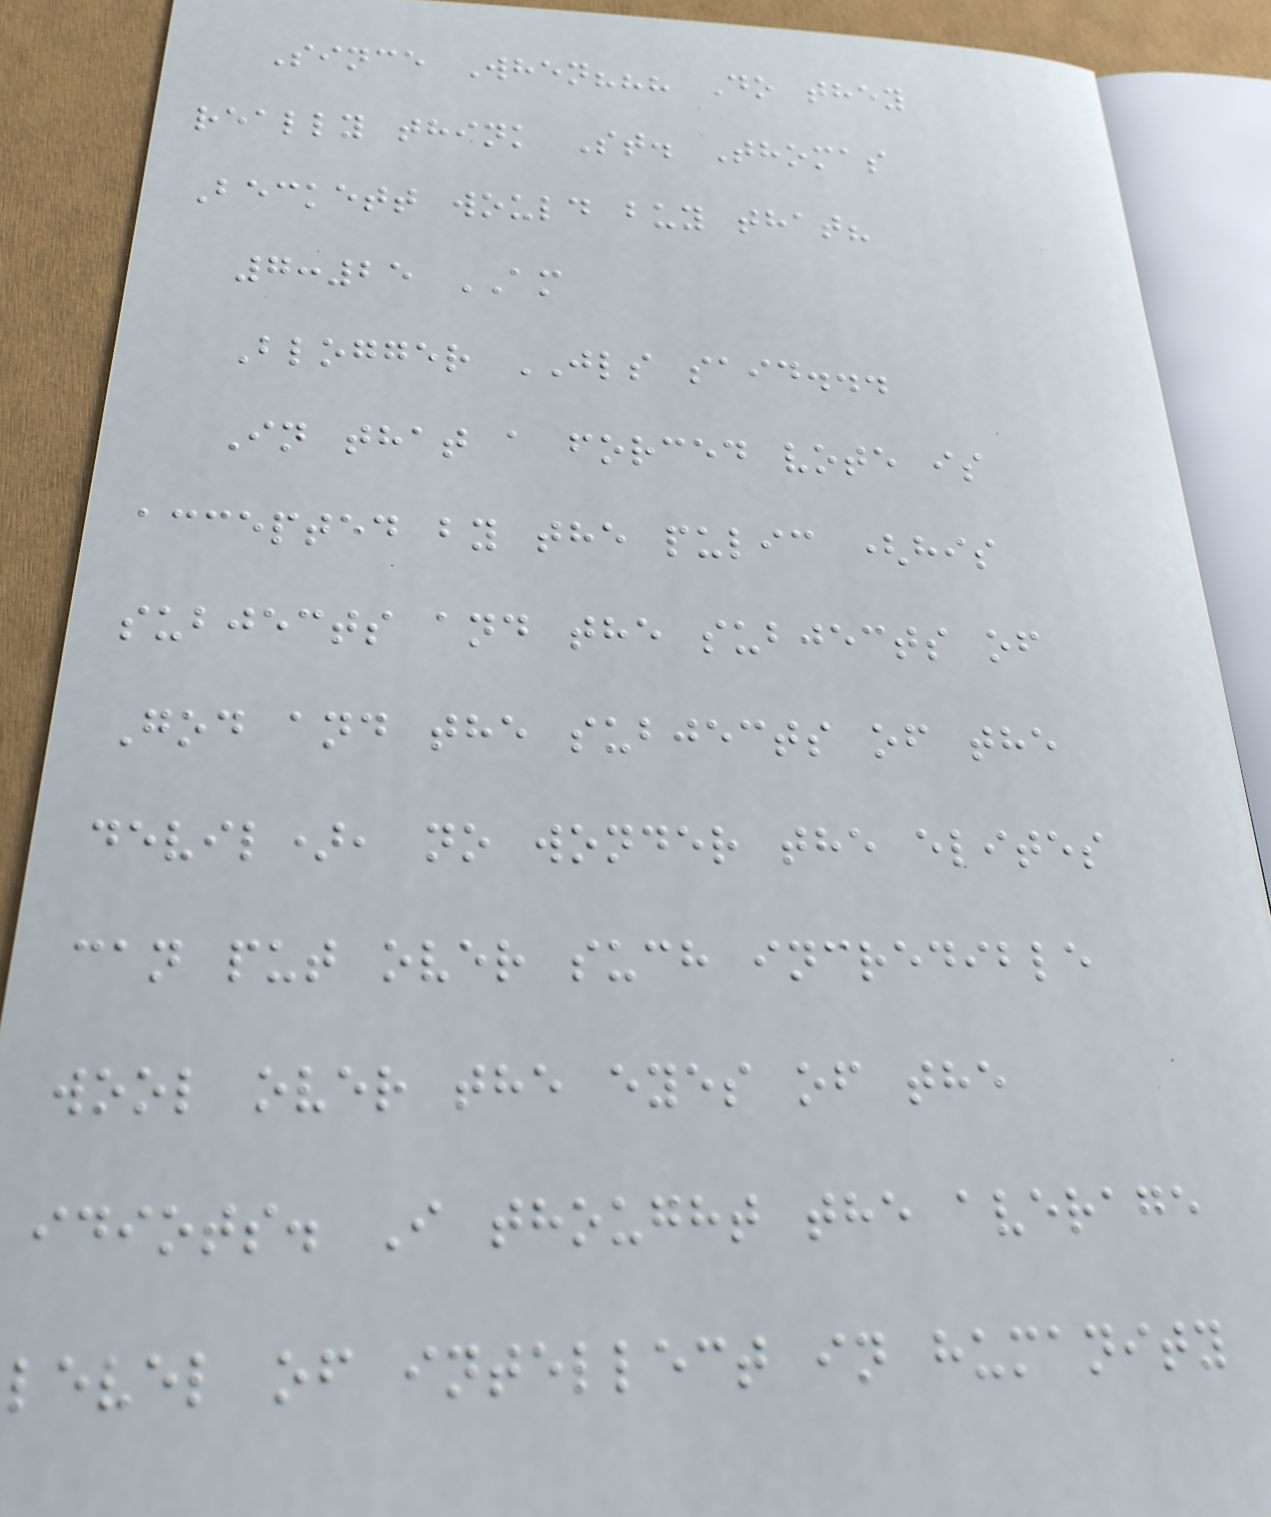Since When??? Do they
really think St. Thomas
Beckett would buy that?
7:25 AM
Blogger JLS said...
In that a forced vote is
accepted by the pulic (his
subjects and the subjects of
God and the subjects of the
devil), no wonder the elites
can put over such incredible
wool over the eyes of the
idiots. I thought the average
level of intellect in humanity
